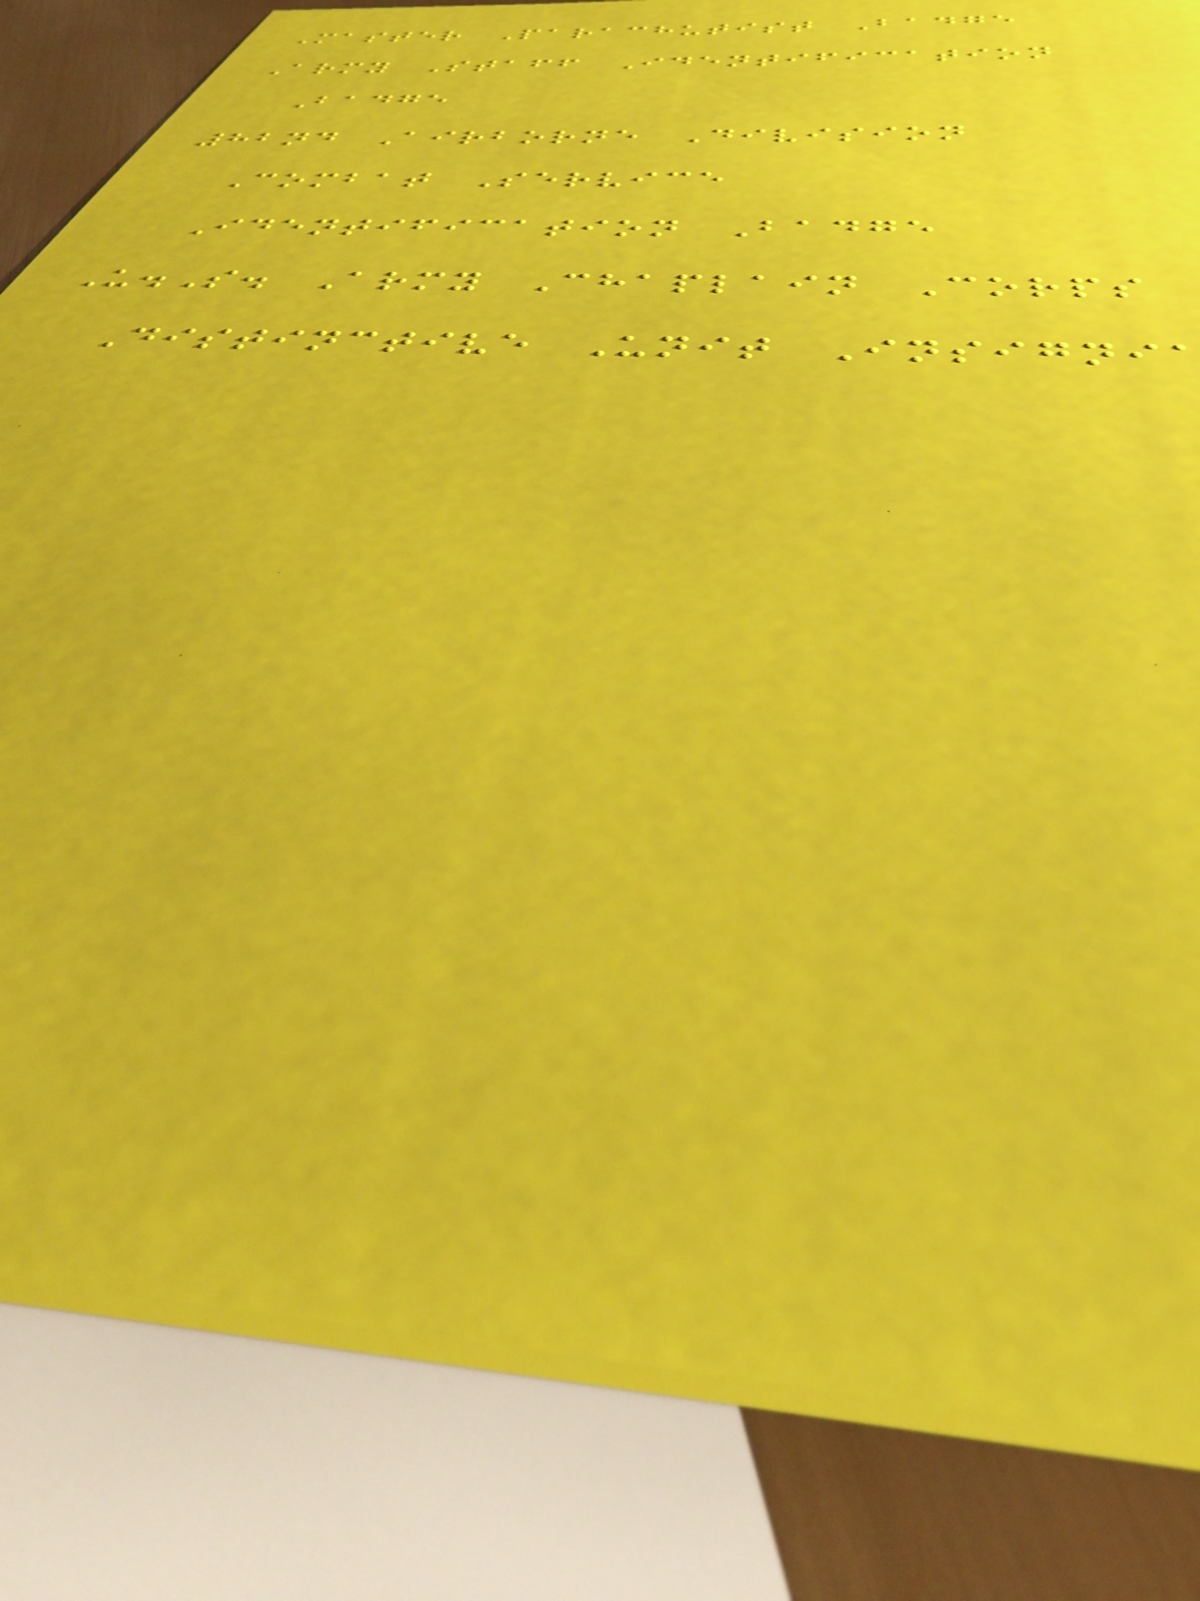Master Parachutist Badge
Army Staff Identification
Badge
82nd Airborne Division
Combat Service
Identification Badge
U.S. Army Chaplain Corps
Distinctive Unit Insigni
